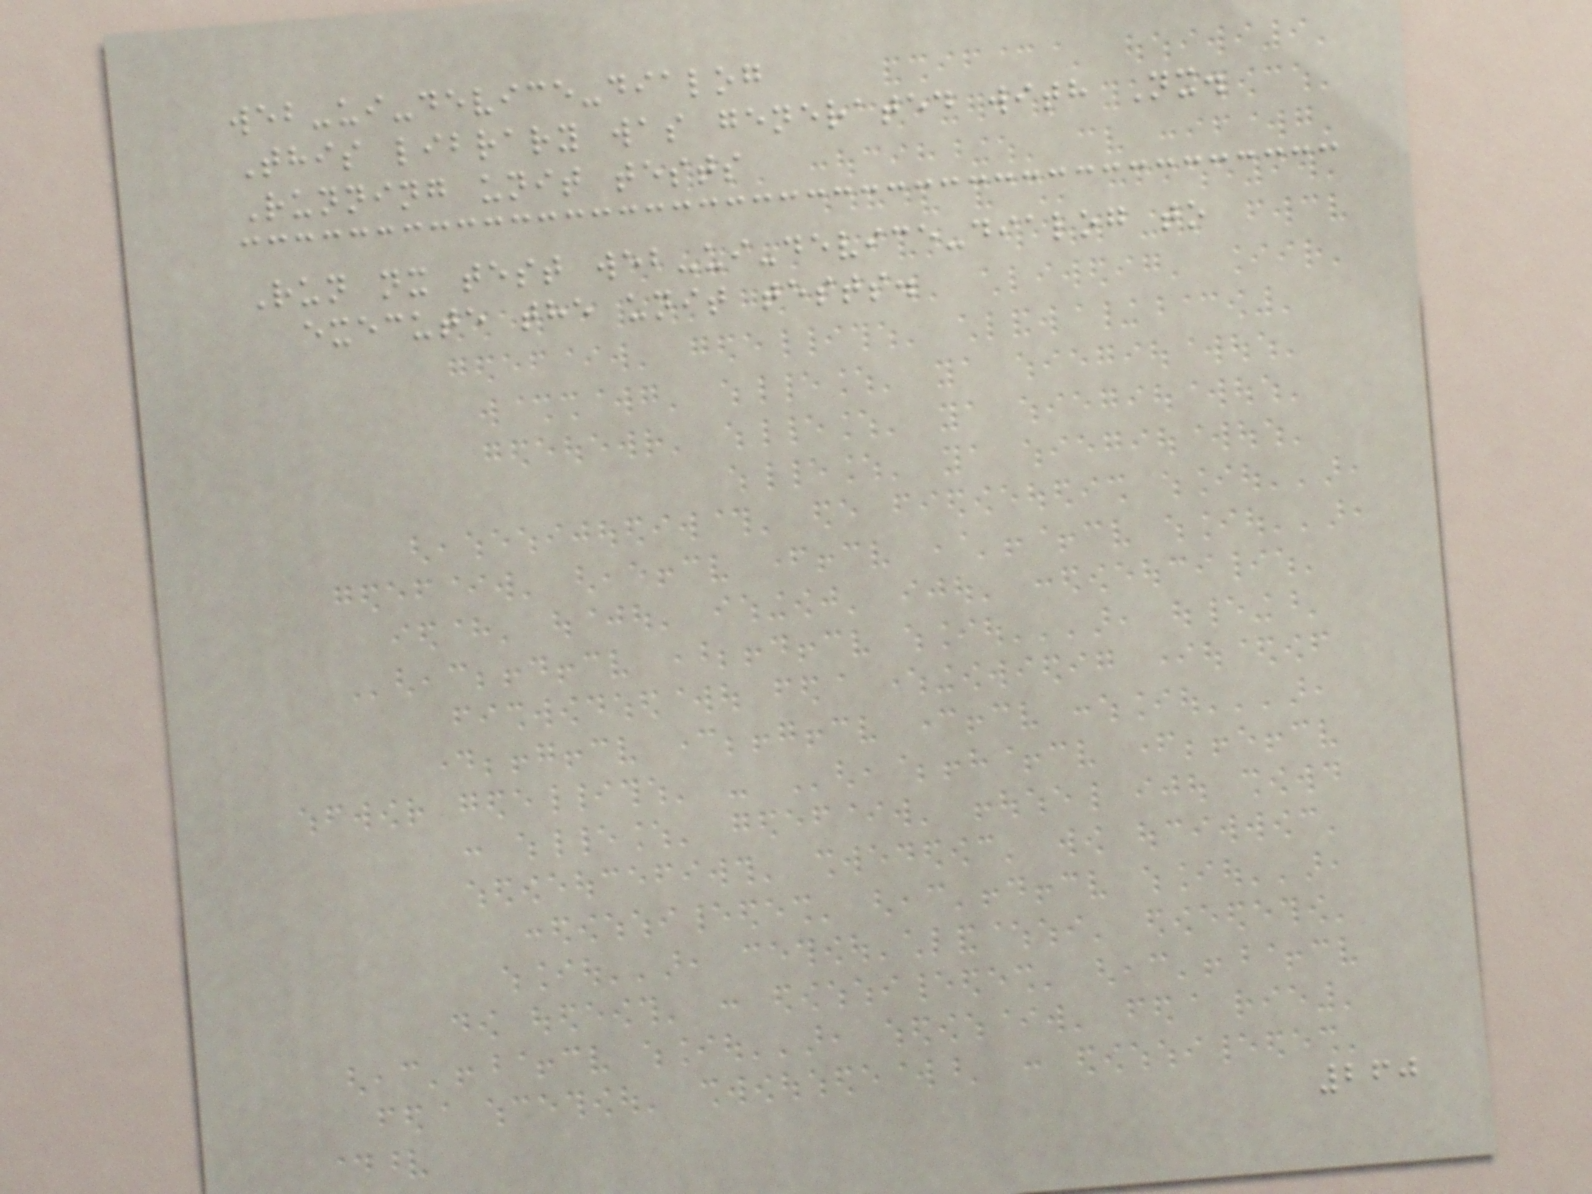web-ui-device-dialog
This library was generated with Nx.
Running unit tests
Run nx test web-ui-device-dialog to
execute the unit tests.
260
